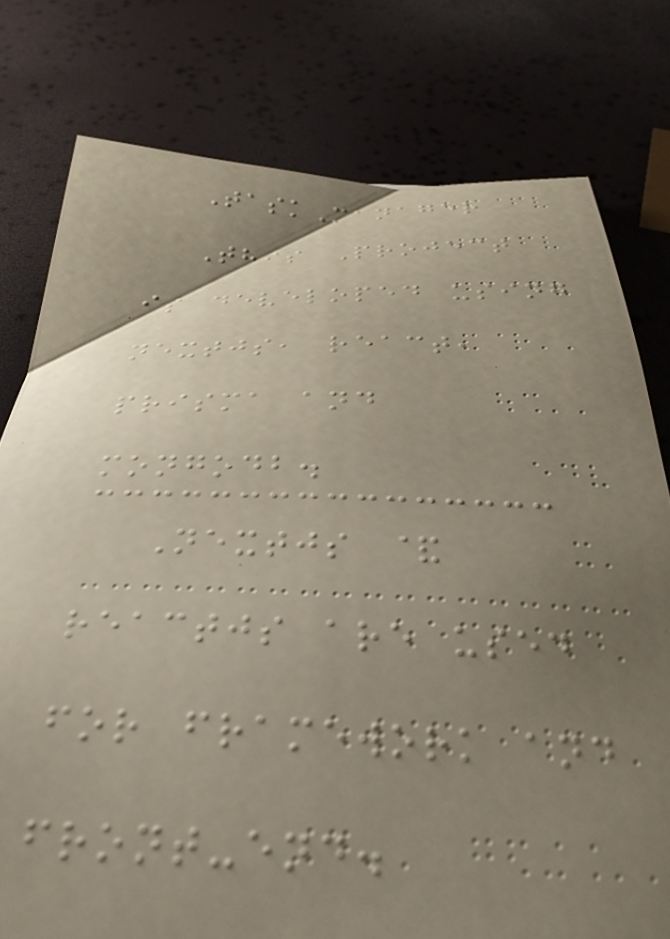TaskManager
This Project
is developed using
nextjs, react,
prisma and
mongodb.
Nextjs &
reactjs are used
for framework and
front-end.
